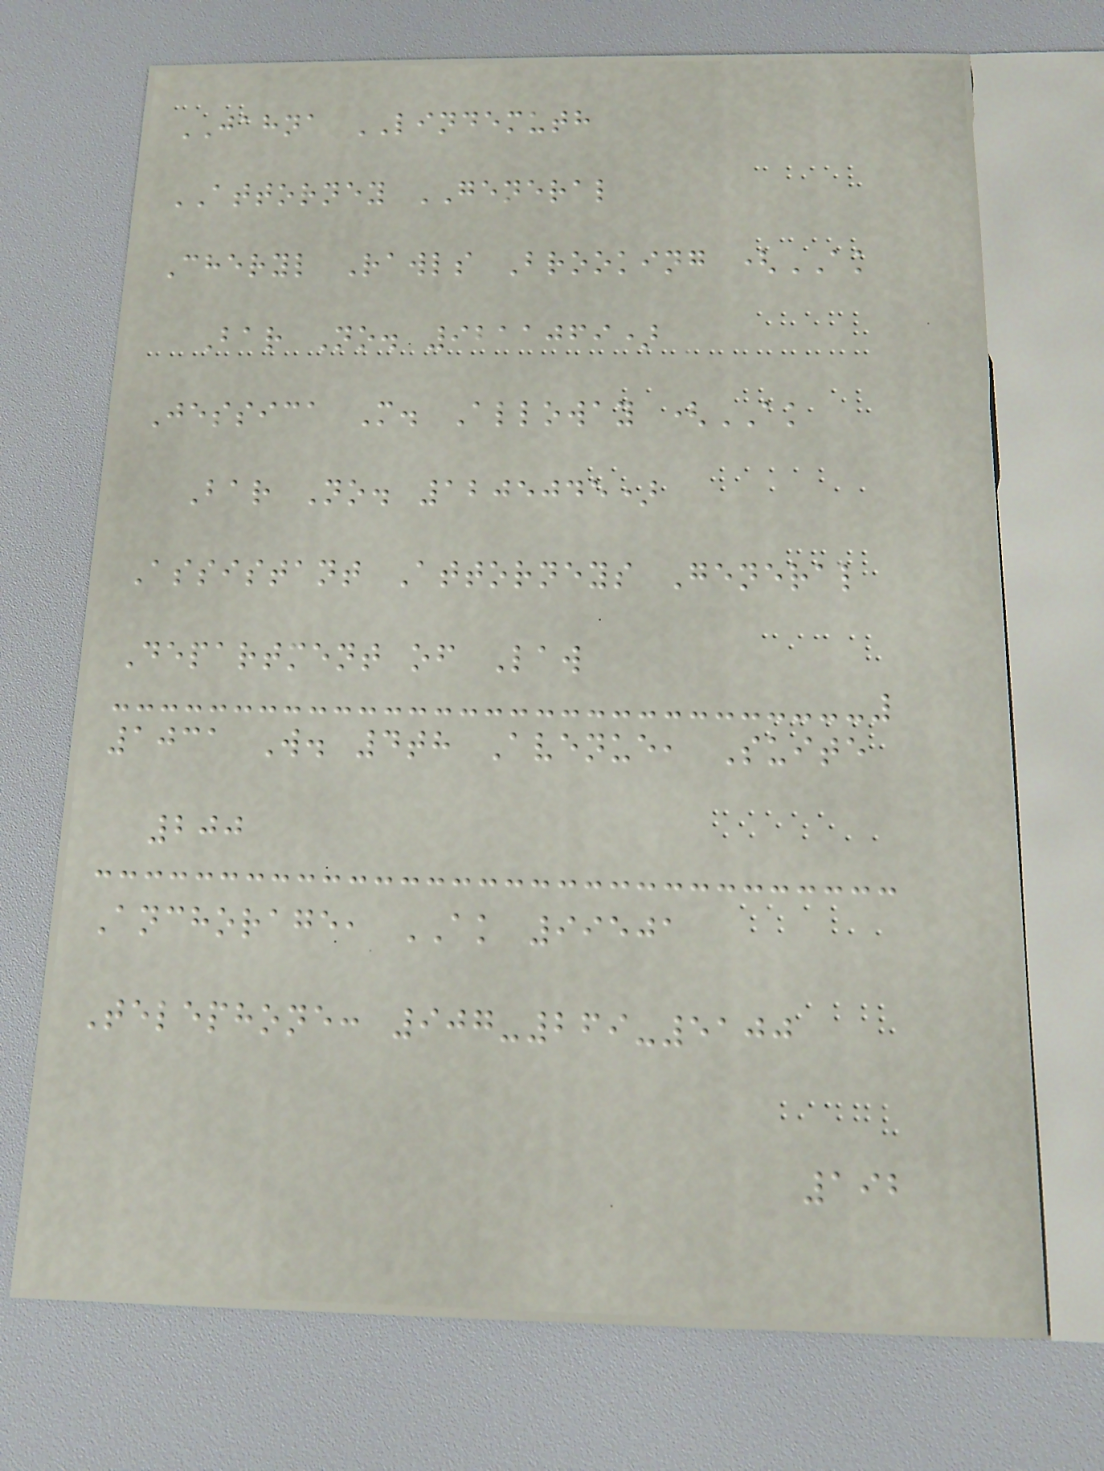JAHNA LINDEMUTH
ATTORNEY GENERAL
Cheryl Rawls Brooking (AK
Bar No. 9211069)
Jessica M. Alloway (AK
Bar No. 1205045)
Assistant Attorneys General
Department of Law
1031 W. 4th Avenue, Suite
200
Anchorage, AK 99501
Telephone: 907-269-5100
192
